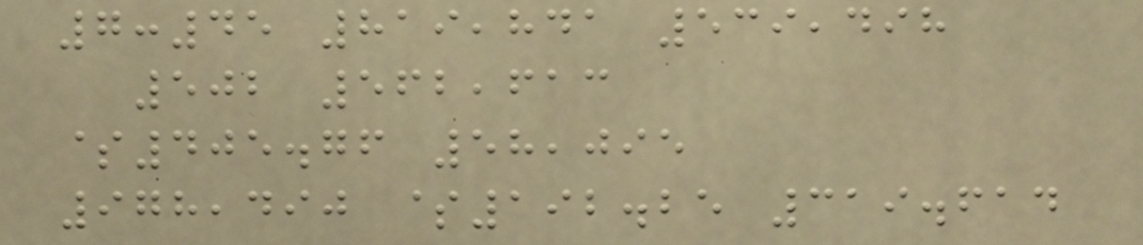7:45 819,841 539,498
502 562,613
$405.76 58,095
978,490 $192.25 319.614
